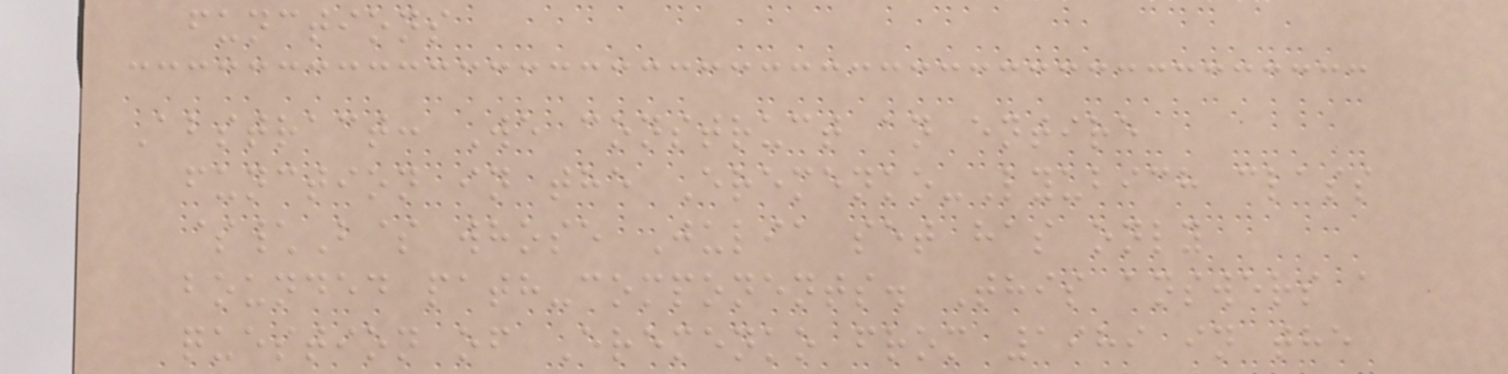functions
Abstract: We construct an entire
function in the Eremenko-Lyubich class
$\B$ whose Julia set has only
bounded path-components. This answers a
question of Eremenko from 1989 in the
